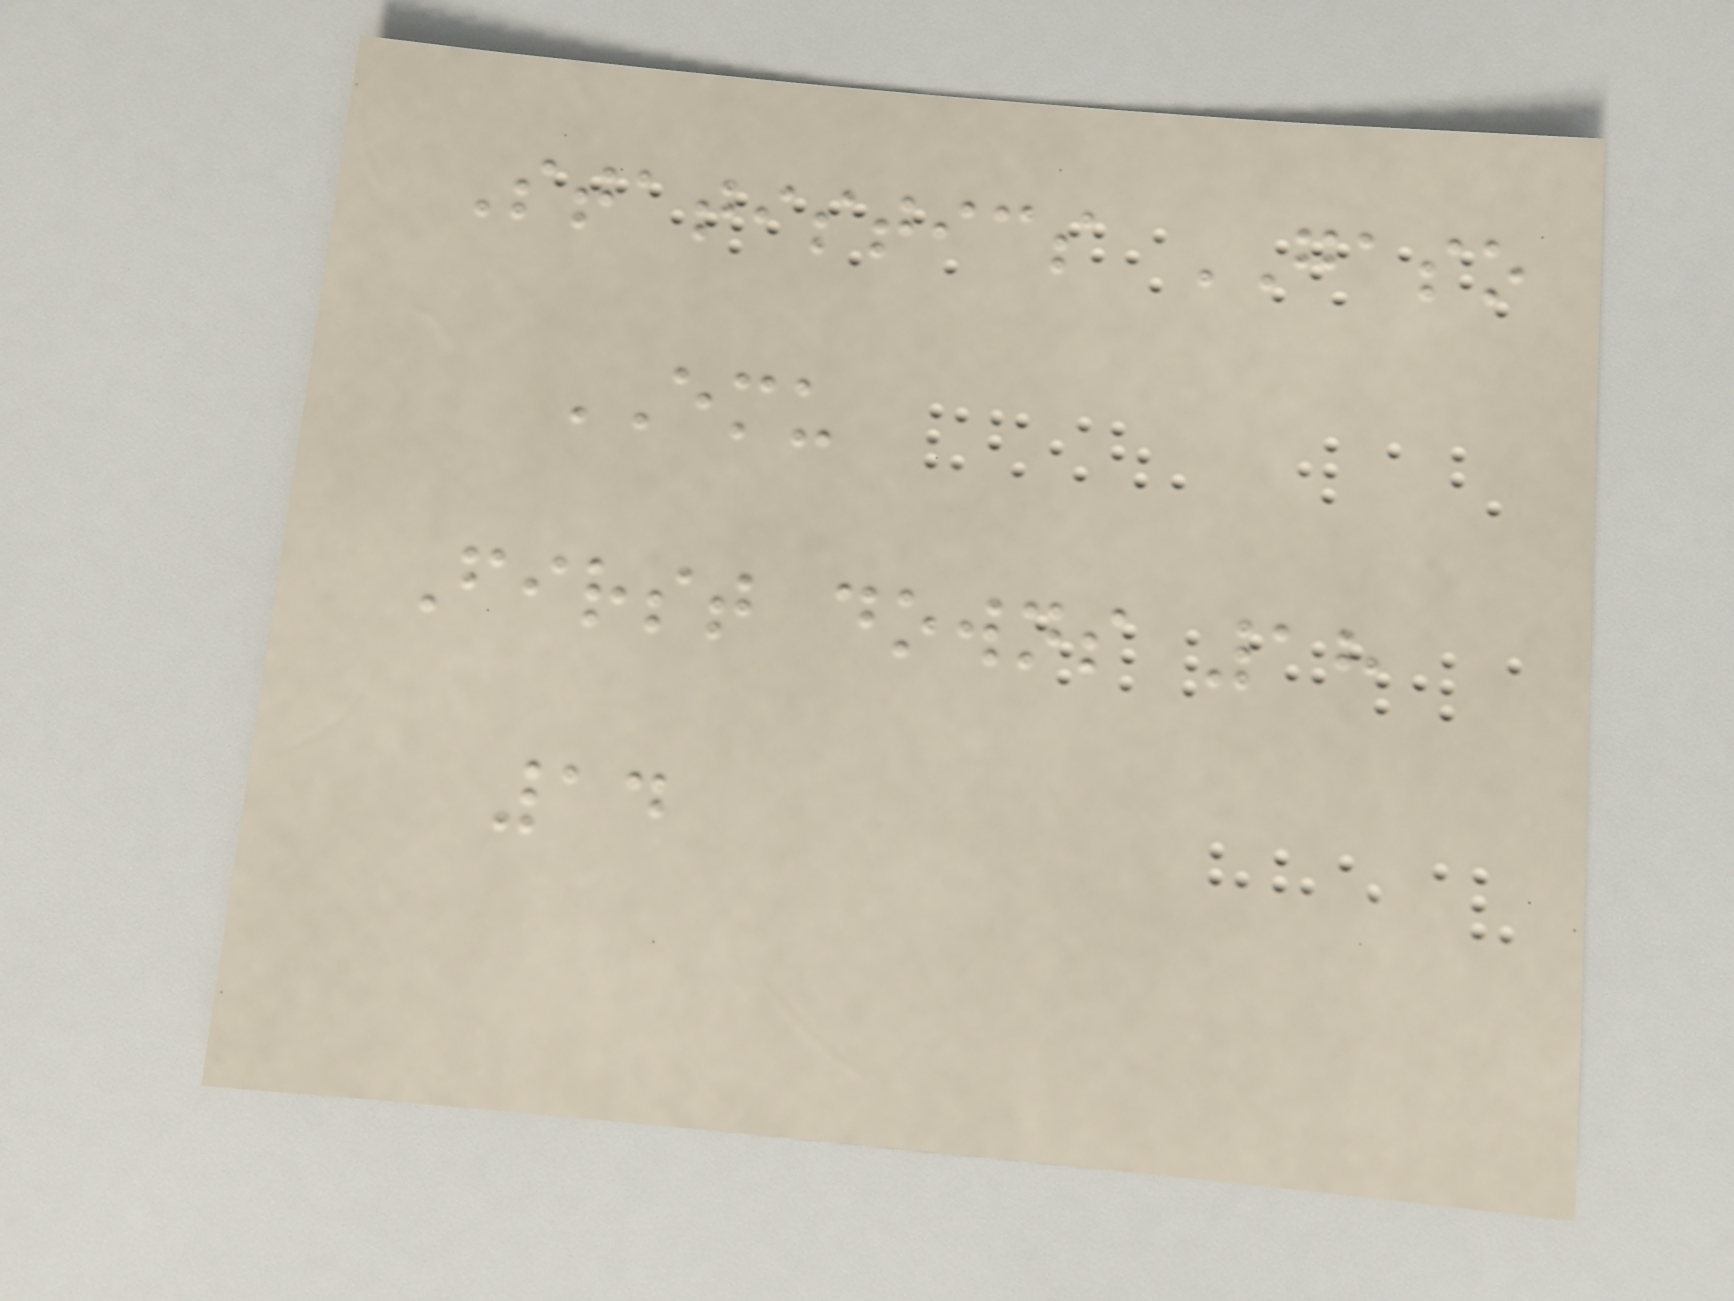Statistics GASO
EMU
First downs 18
14
